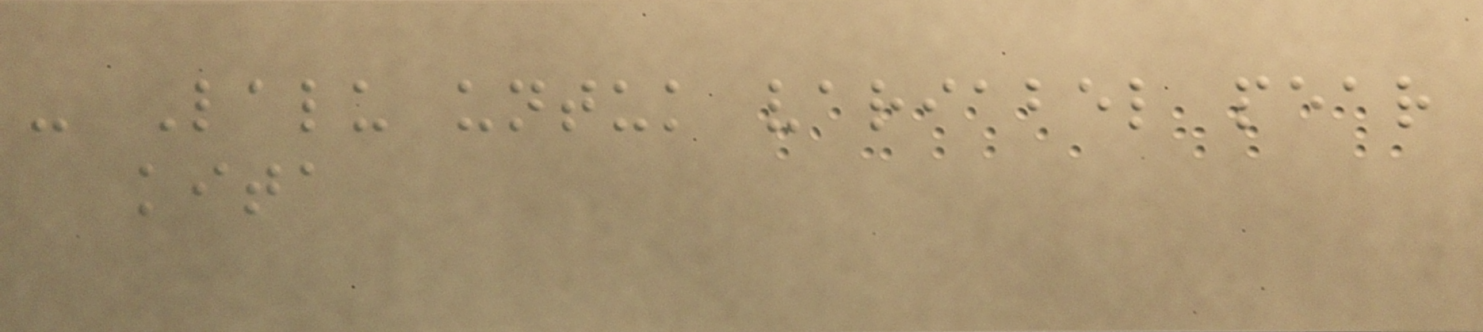- Lalu untuk variabel pear
kita
